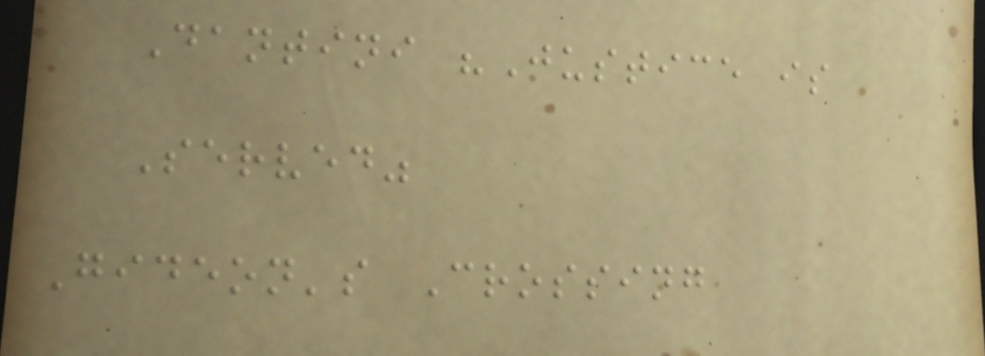Dantini "Justice is
Served"
Gideon's Crossing
